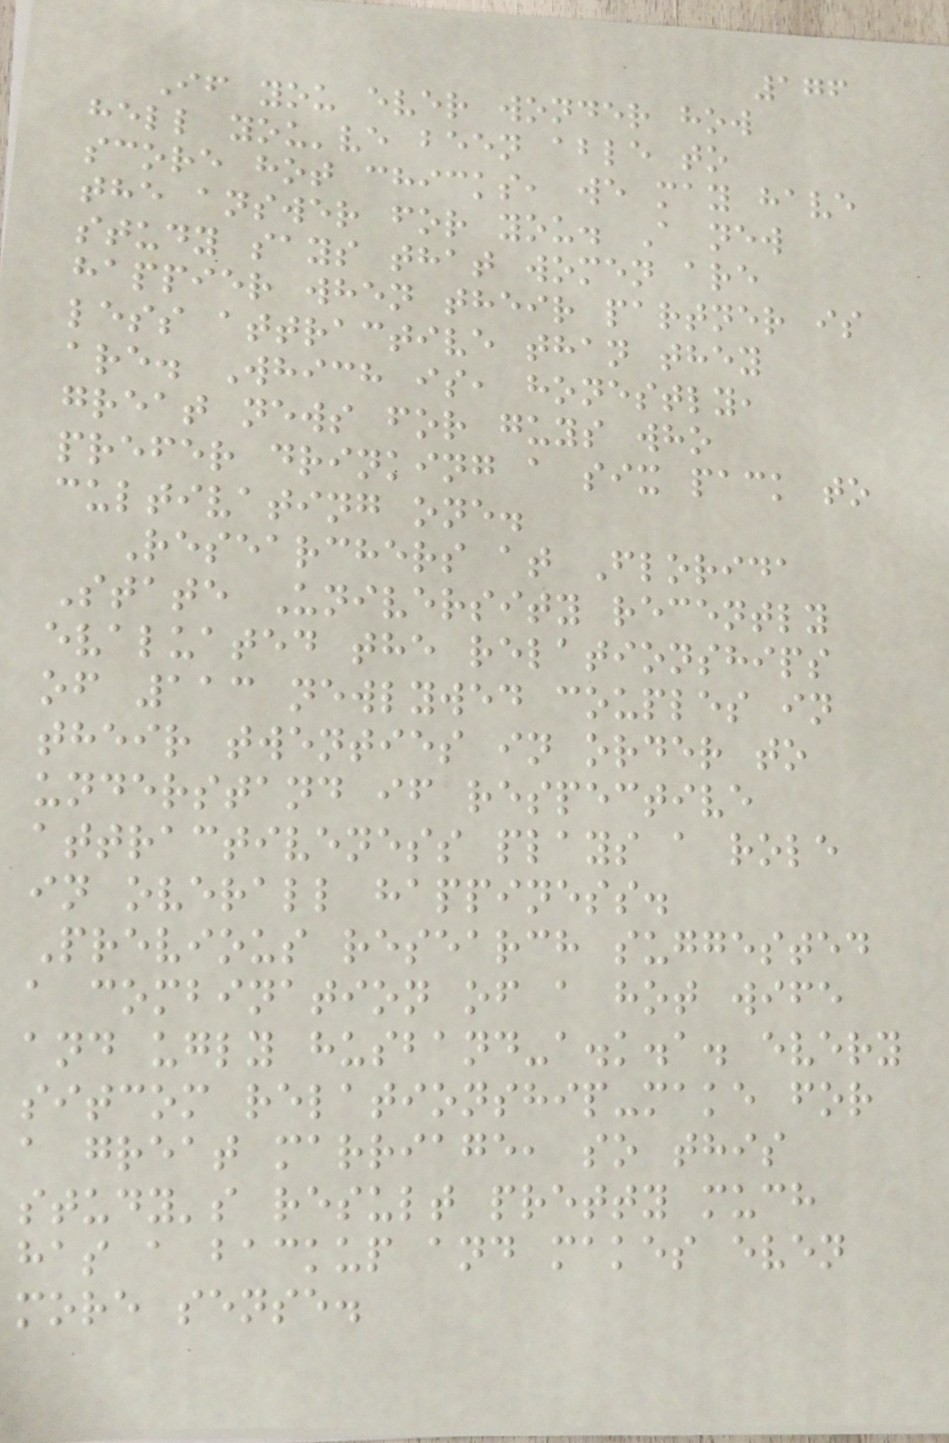176
If you ever wonder how
hell you've been able to
score hot chicks, we may have
the answer for you. A new
study says that women are
happier when their partner is
less attractive than they
are. Which is, honestly,
great news for guys who
prefer drinking a six pack to
cultivating one.
Researchers at Florida
State University recently
evaluated the relationships
of 113 newlywed couples in
their twenties in order to
understand if respective
attractiveness plays a role
in overall happiness.
Previous research suggested
a combination of a hot wife
and ugly husband-a.k.a. every
sitcom relationship-make for
a great marriage, so this
study's result pretty much
has a backup and makes even
more sense.
